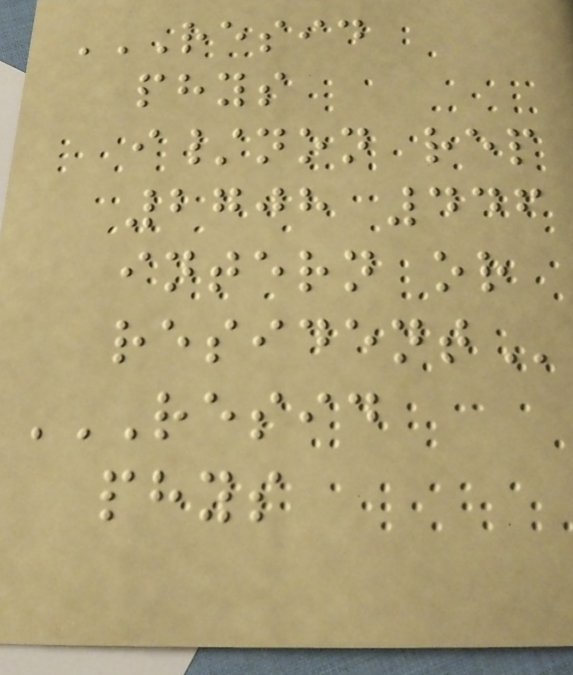RESID
PHYS
I/NON REP
2708 446
INTERN OR
RESIDENT
RESID
PHYS
